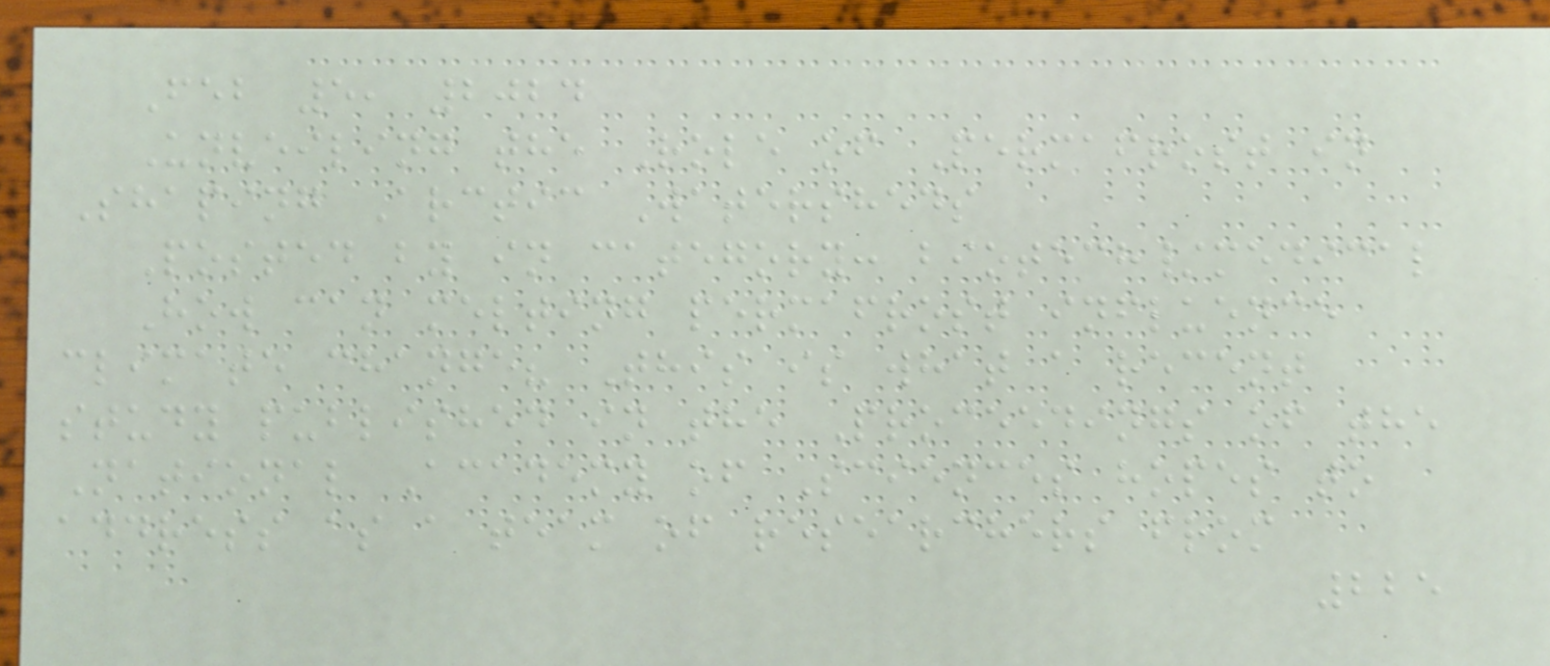Feb 5, 2024
Unveiling the Role of Permafrost in
Shaping Arctic Watersheds
Posted by in category: biotech/medical
How can melting permafrost influence
climate change? This is what a recent
study published in the Proceedings of the
National Academy of Sciences hopes to
address as a team of researchers from
225
